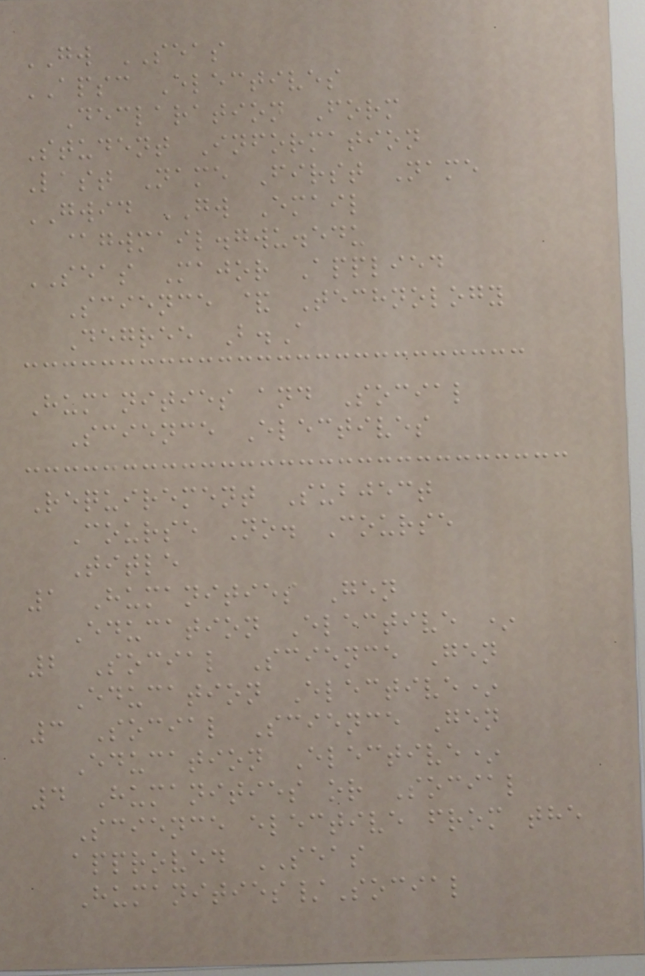GW SEAS
APSC Electives
Declaration Form
Student Information
Last Name First Name
GWID GW Email
@gwmail.gwu.edu
SEAS Major Applied
Science & Technology
Degree B.A
Humanities and Social
Science Electives
Requirement Subject
Course No. Course
Title
1 Humanities Gen
Education Elective *
2 Social Science Gen
Education Elective*
3 Social Science Gen
Education Elective*
4 Humanities or Social
Science elective from the
approved SEAS
Humanities/Social
